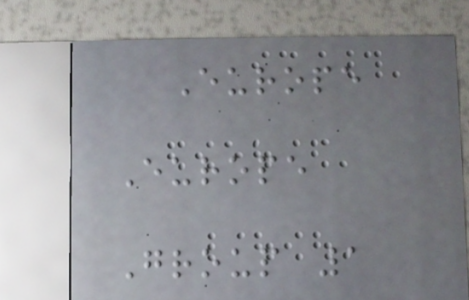Europe
Europe
Group 1
